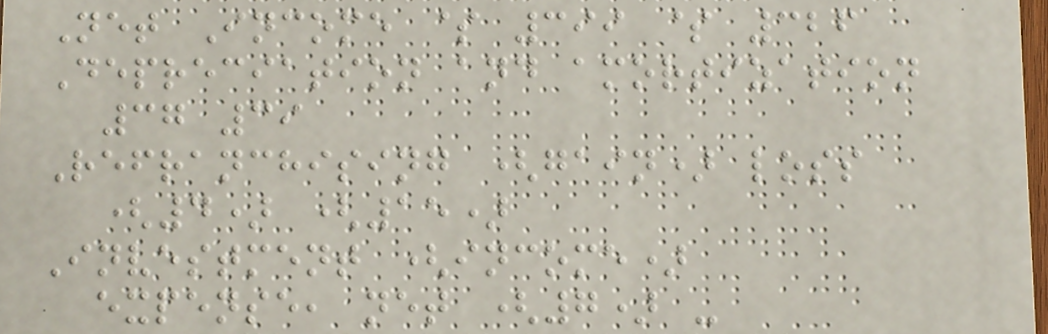Net Income $ 399 $ 326
Depreciation and amortization
37 39
Refranchising (gain) loss
(4) (15)
Investment (income)
expense, net (7) -
